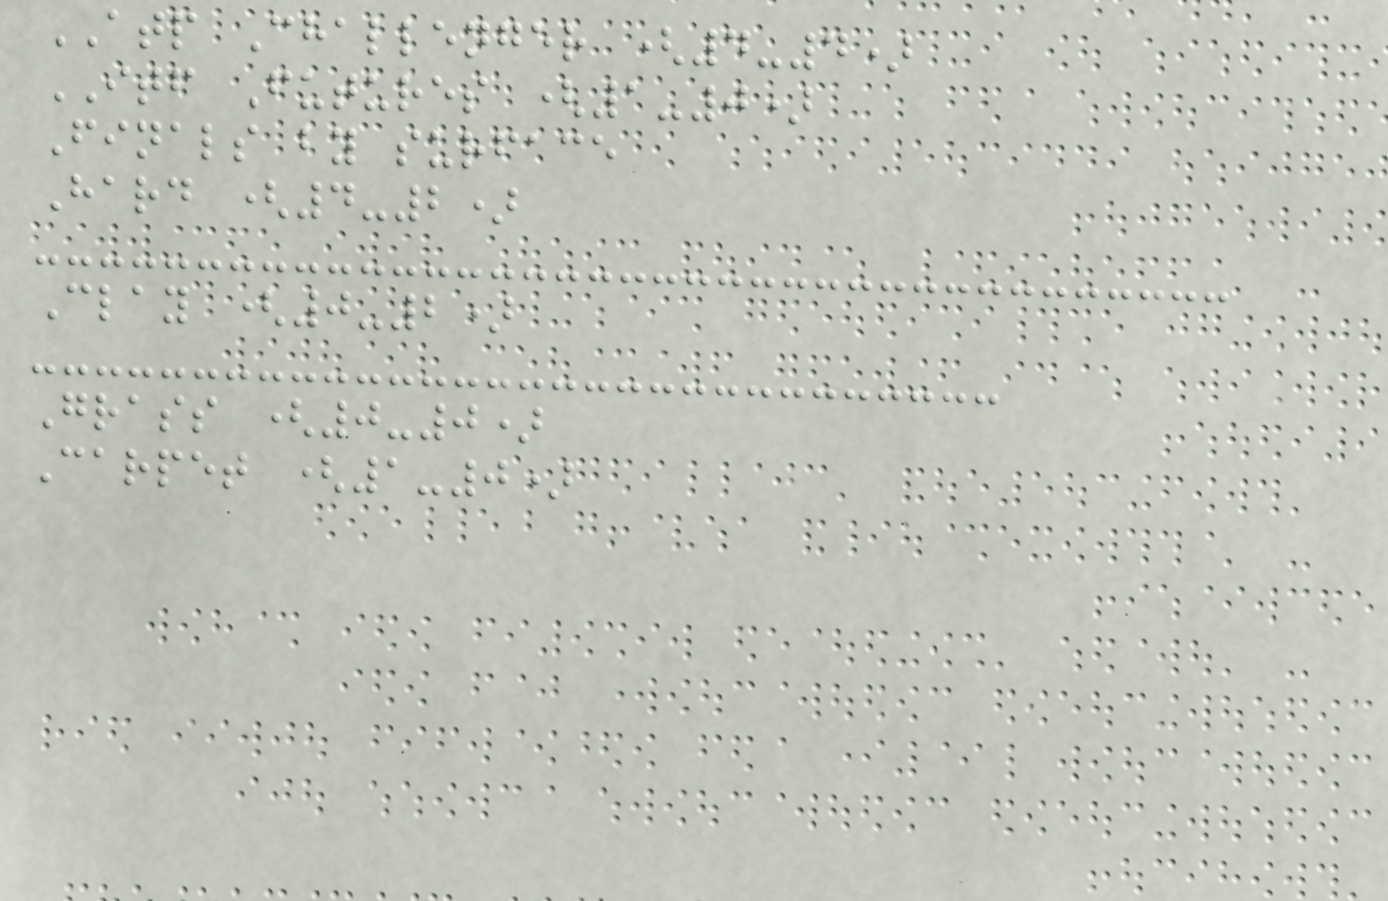ATP Challenger (4-4)
ITF Futures (1-0)
Finals by surface
Hard (4-2)
Clay (0-2)
Grass (0-0)
Carpet (1-0)
